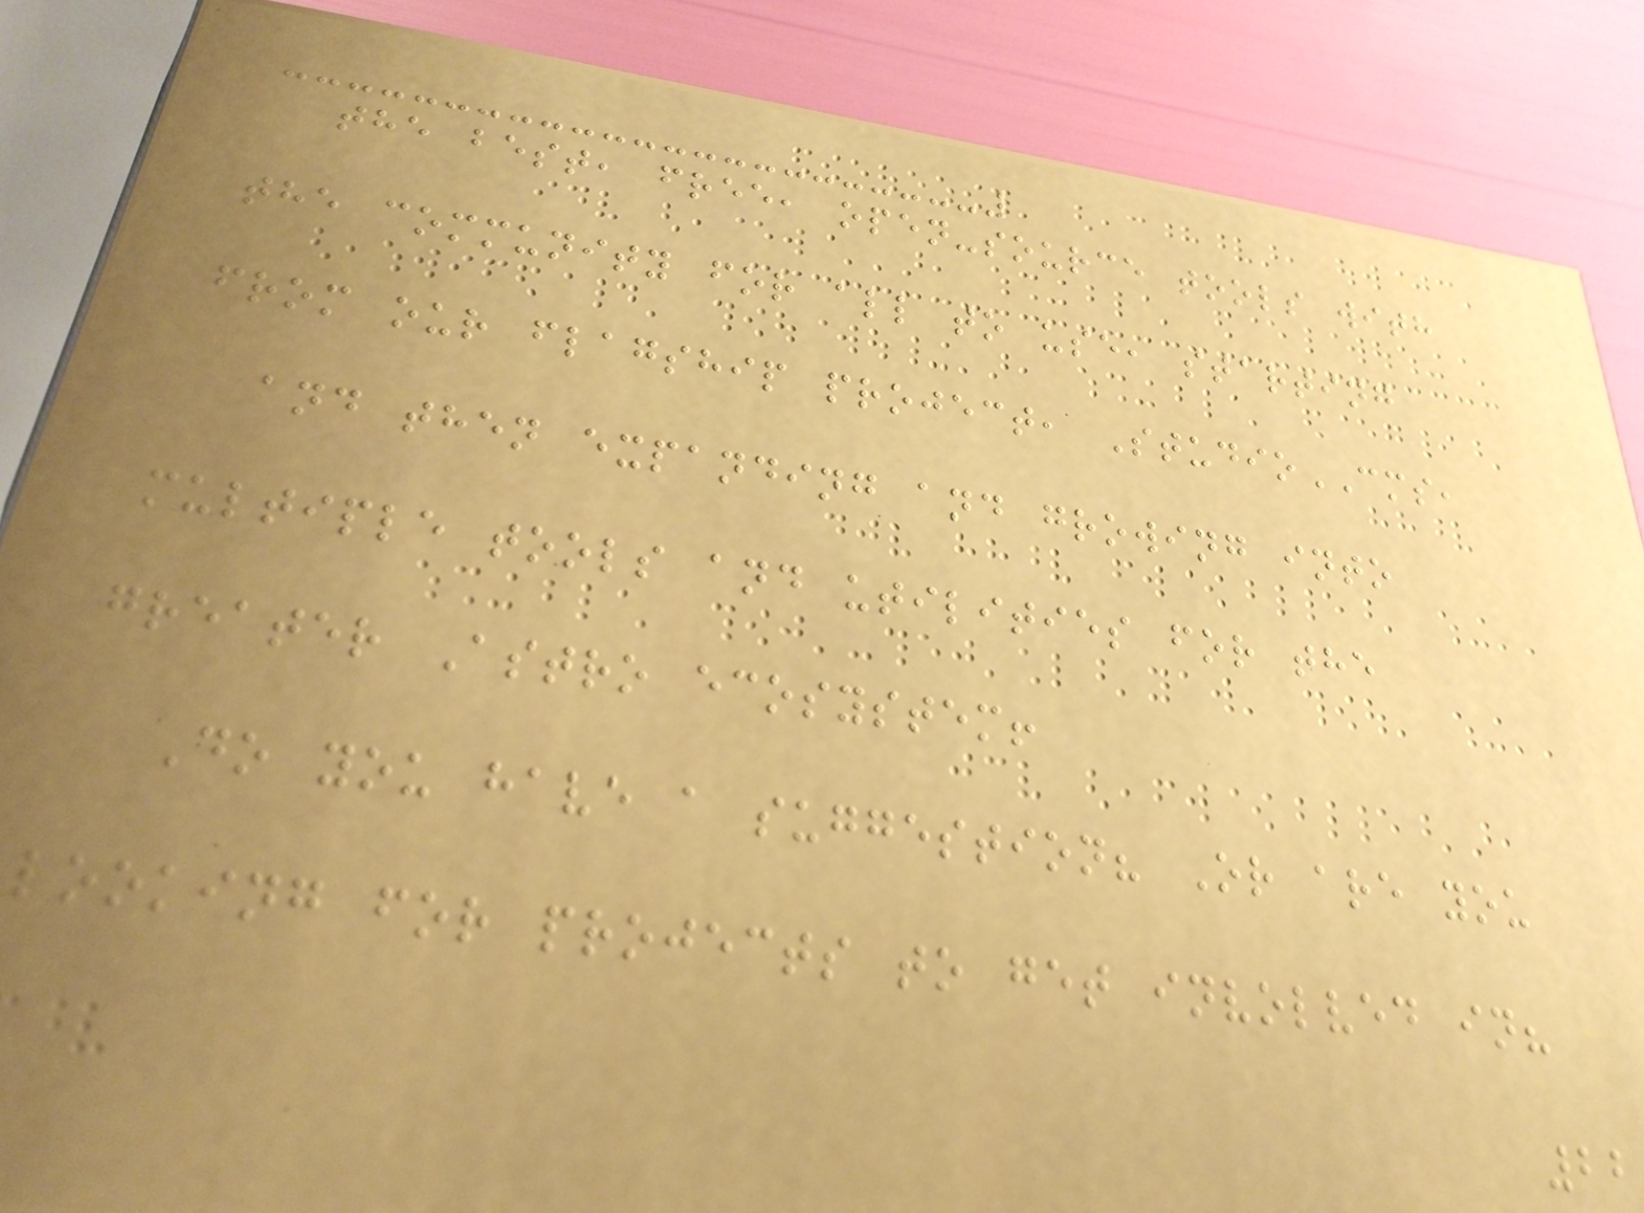the best, free, open-source tools with
the community for all to use, starting
from our flagship project, StudioCMS,
and then expanding and growing into
multiple tools and utilities for the
greater Astro ecosystem!
Do you have a suggestion? Or are you
looking for projects to get involved in?
22
